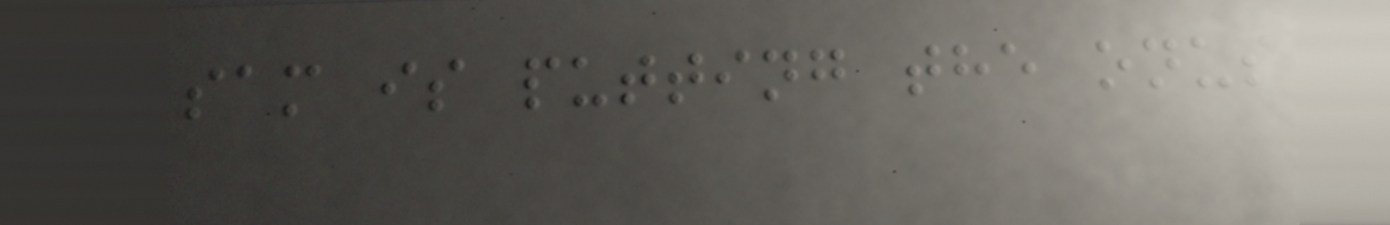sam is putting the onus
